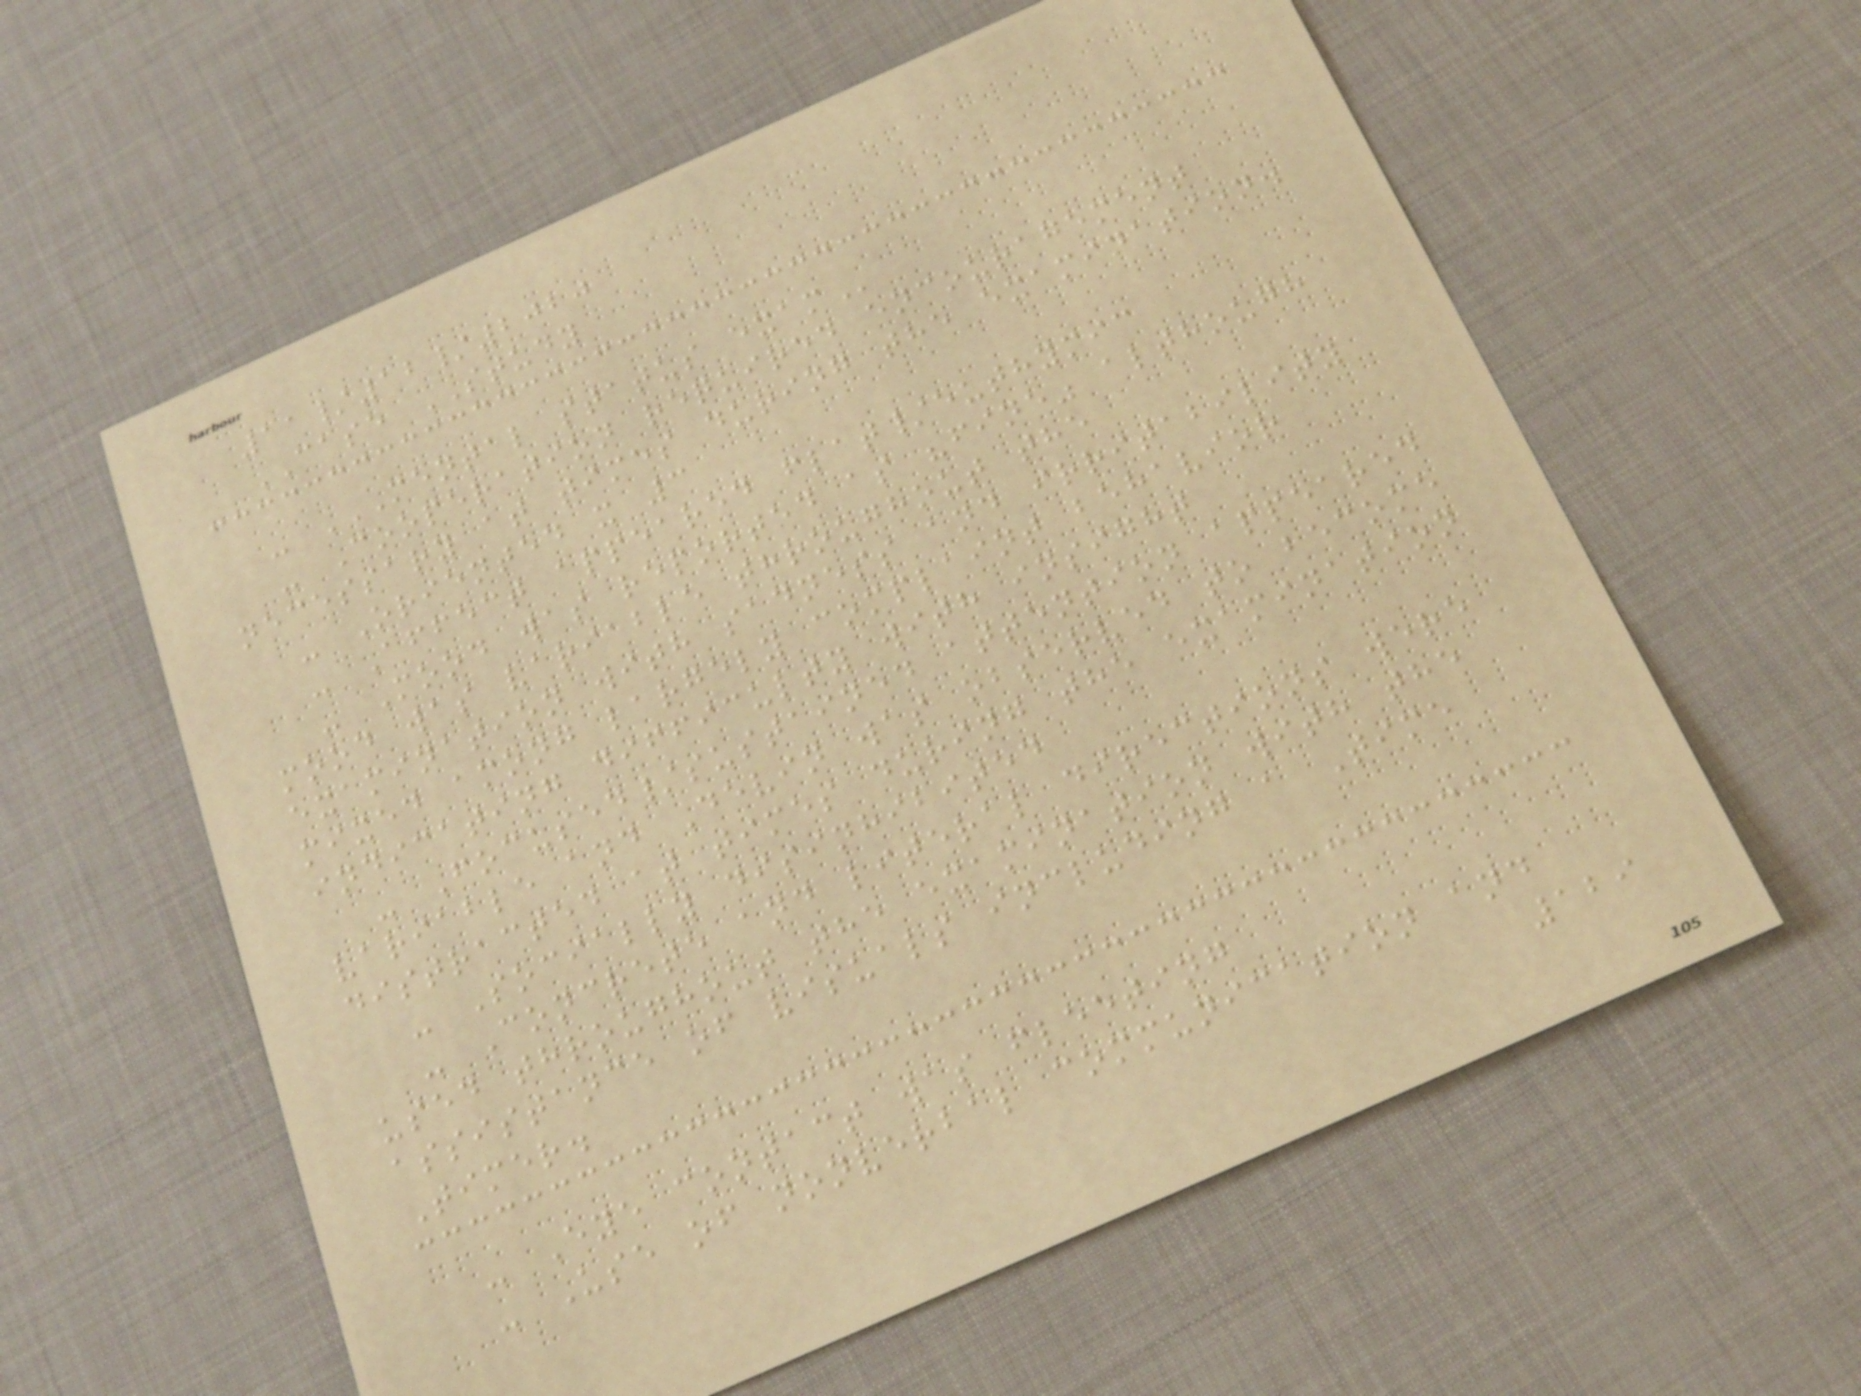11/12/2020
CASE STUDY
- MENTAL STATUS EXAM
- Cooperation required encouragement
necessary at times during the examination.
- Oriented x 3
- Affect appeared flat/euthymic
- Mood was reported as "fine" although
mood was variable throughout the
examination with sadness and irritability
mixed among largely complaint behavior
indicating difficulty with insight
- Focused/sustained attention appeared
variable and Devin was observed to become
distracted at times during the examination
- Socially disinhibited
- Concrete and literal directions were
used throughout the examination with the
assistance of visuals including a Time
Timer.
- Eye contact was fleeting
- Use of nonverbal communication and
129
